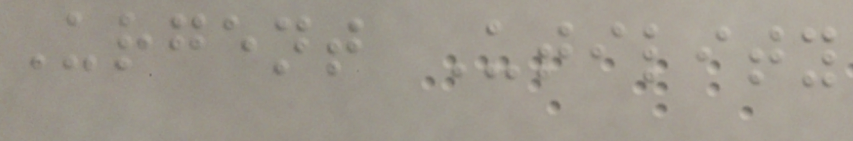Urgent Utility
